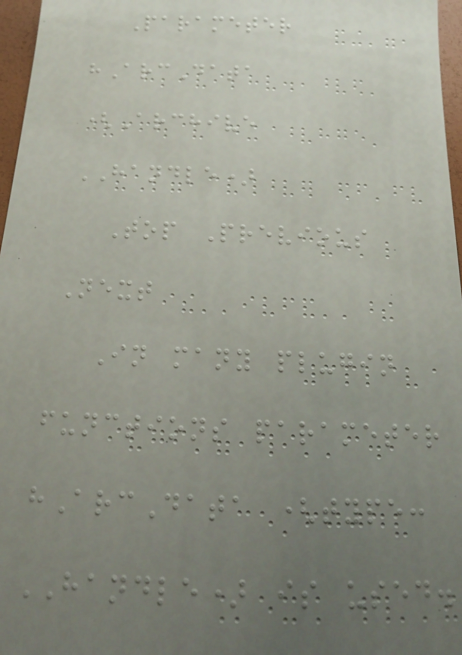Parameter
hArcData
(Archive
HANDLE)
Top Previous
Next
In many plugin
functions parameter
hArcData (type:
HANDLE) is used.
